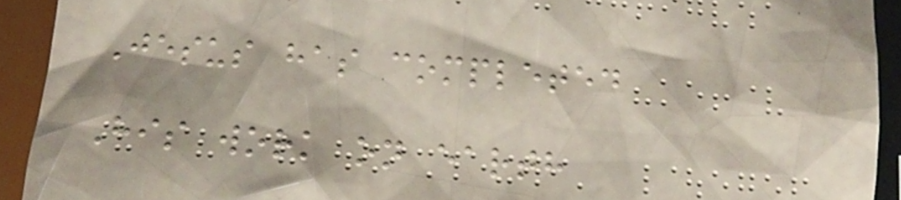Jesus has completed
His work on earth
